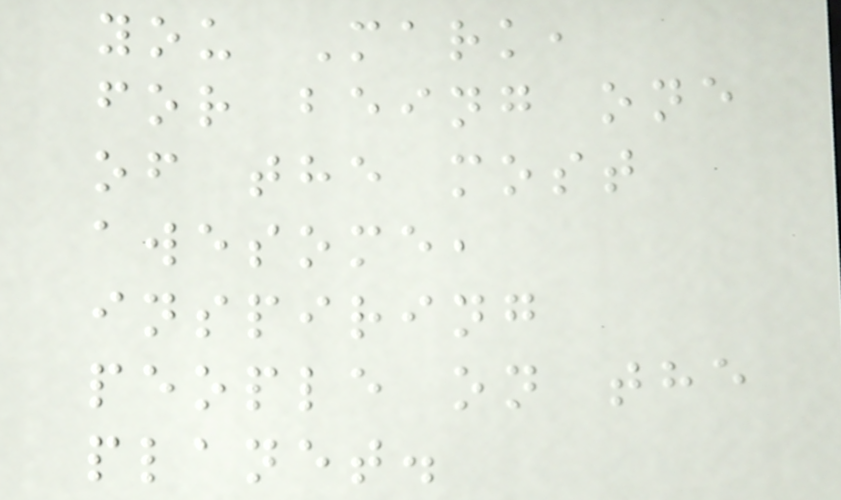you Mark,
for being one
of the most
awesome,
inspiring
people on the
planet.
